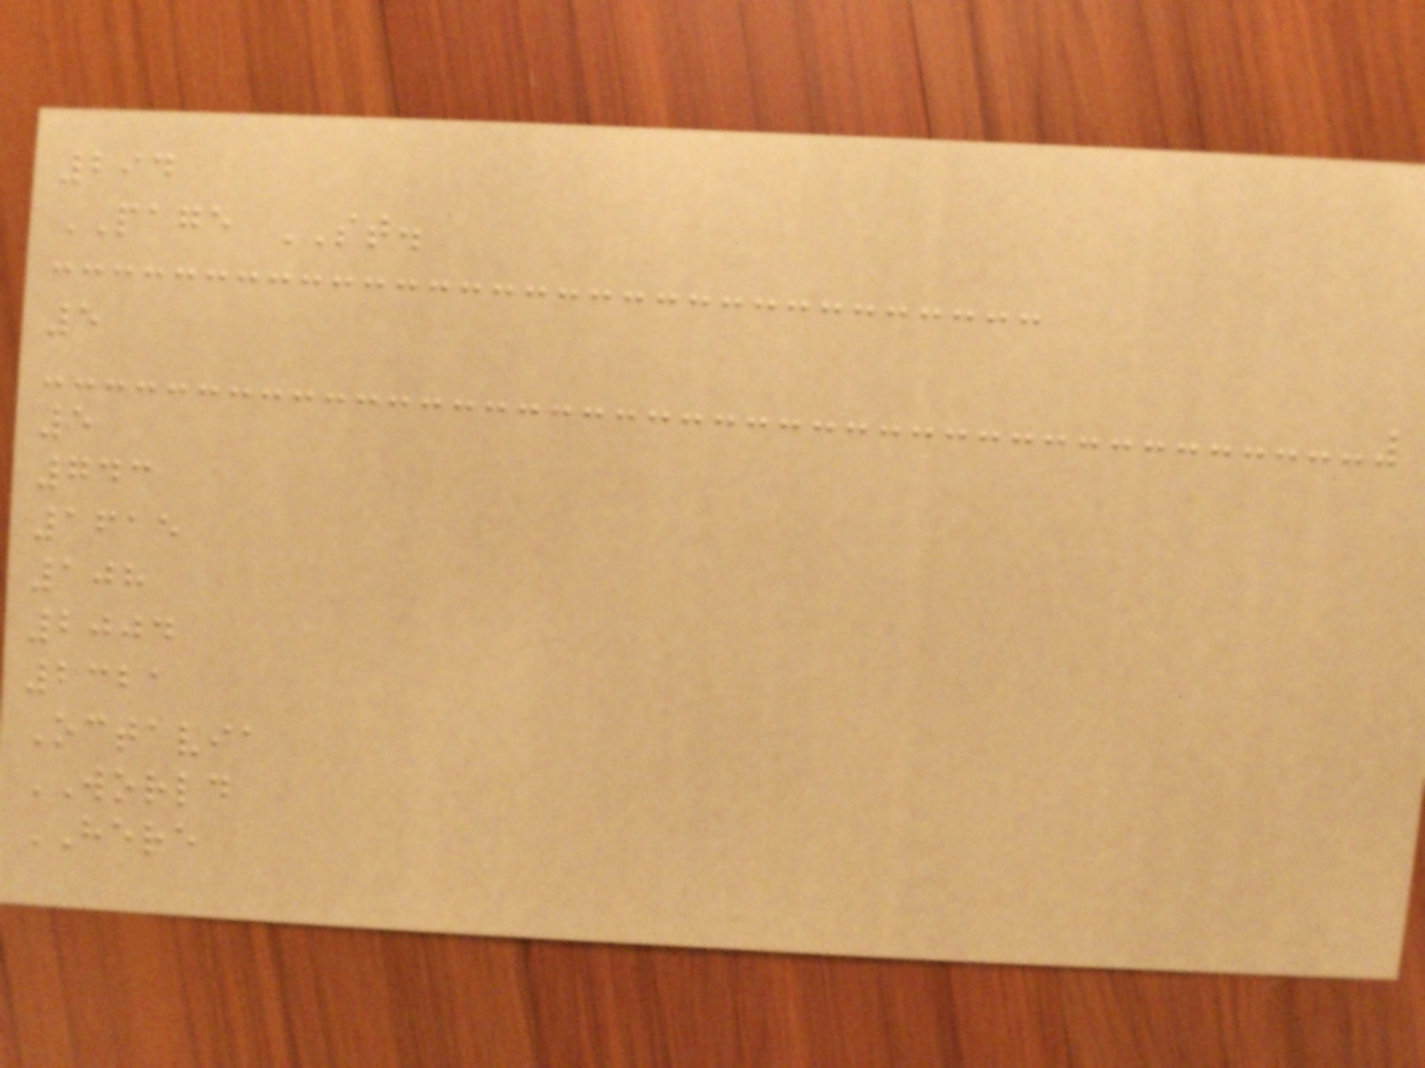294
PAGE ST.
5
5
743
1615
108
2004
2321
Octavia
WORLD
HERE
